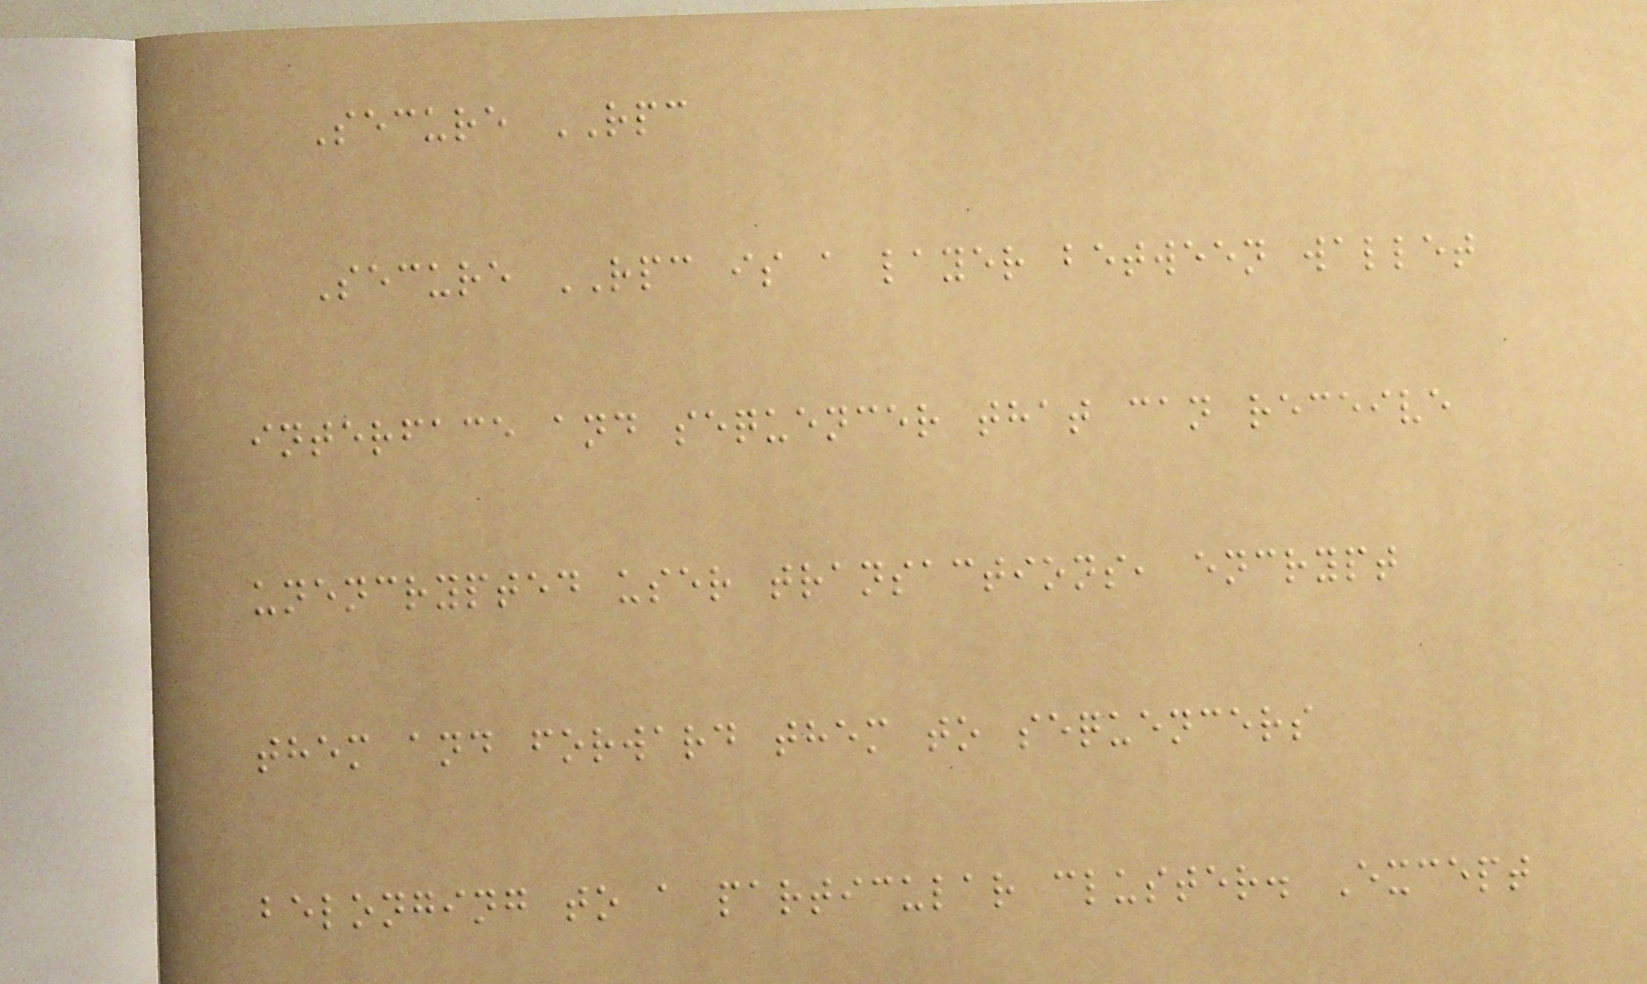Secure RPC
Secure RPC is a layer between wallet
interface and sequencer that can receive
unencrypted user transactions, encrypt
them and forward them to sequencers
belonging to a particular cluster. Except
